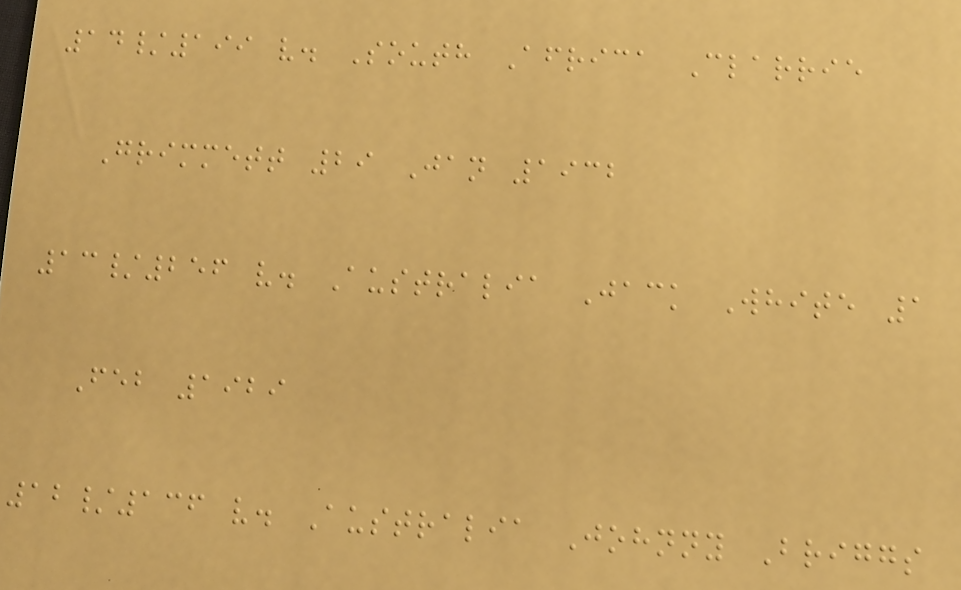14/199 v. South Africa Clarrie
Grimmett 29 Jan 1932
13/256 v. Australia Jack White 1
Feb 1929
12/136 v. Australia Johnny Briggs
